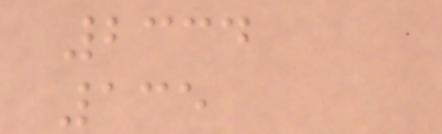2334
135
